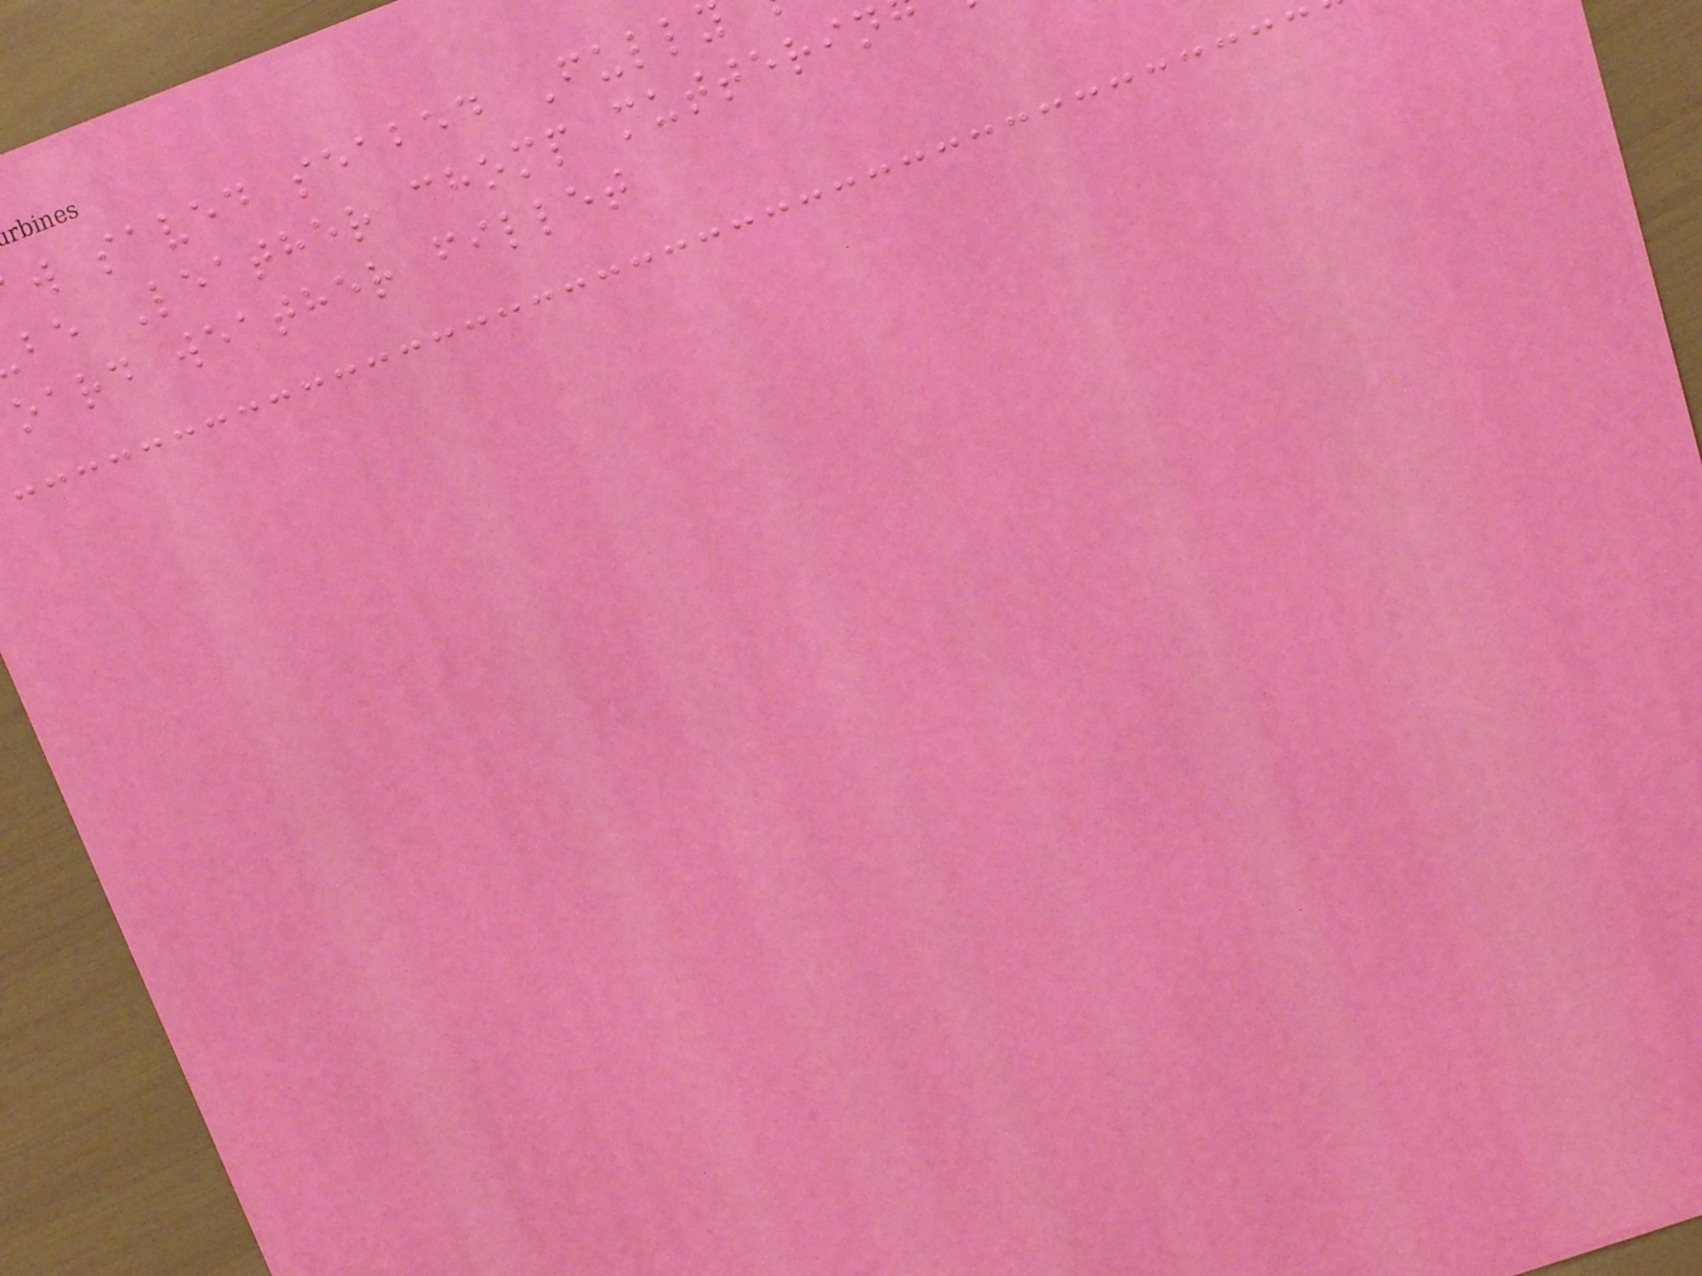w saved seabed Full
be Leather chomp mutterin
oard weather fillet
